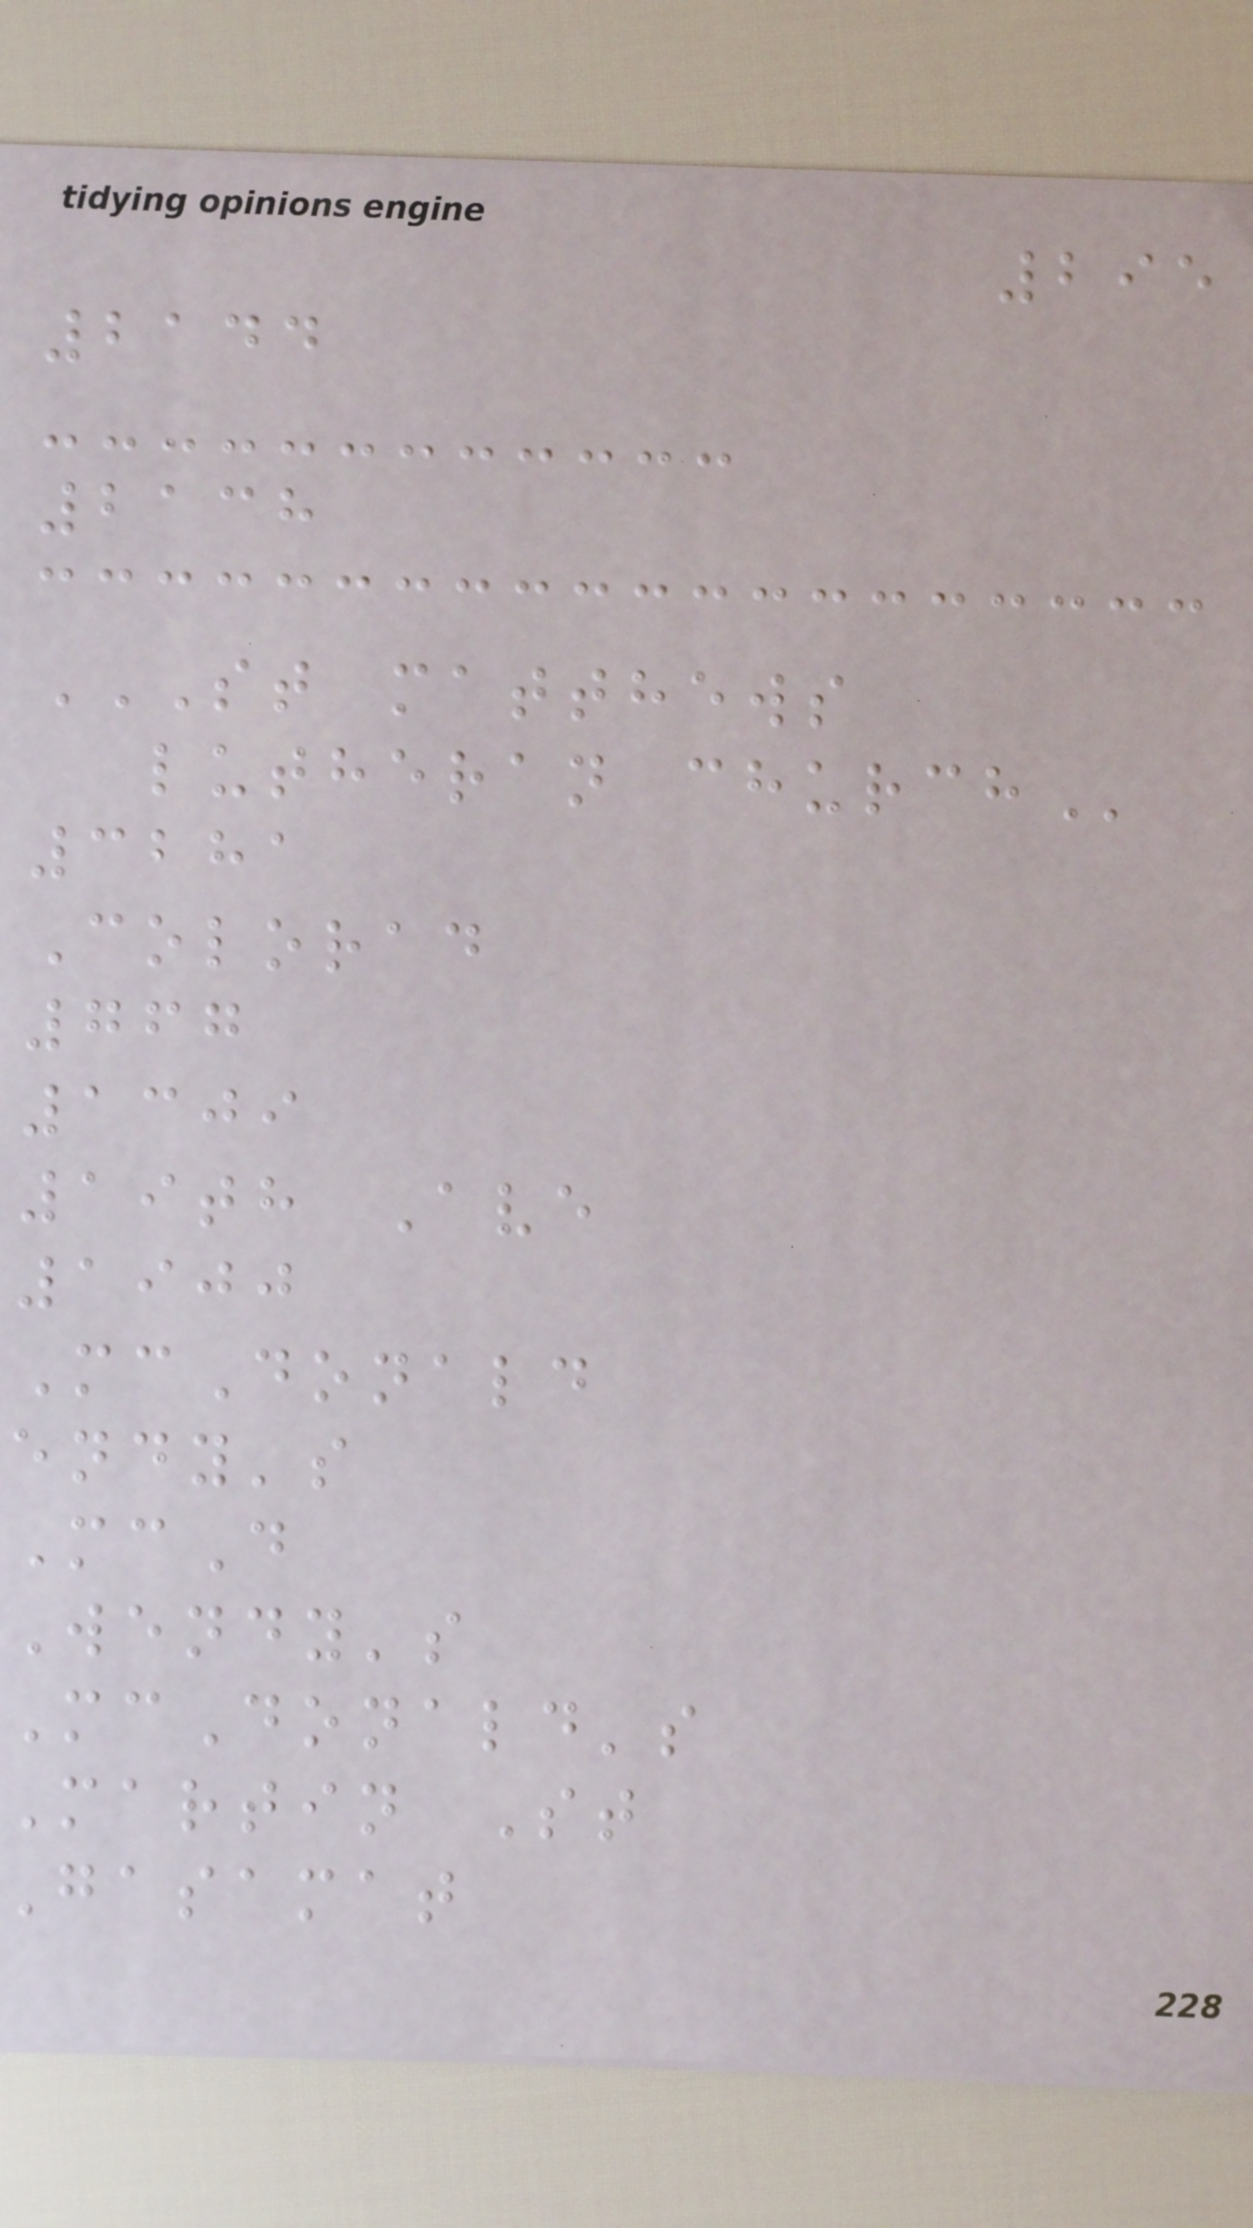295
2144
2138
ST MATTHEWS
lutheran
3281
Colorad
767
1309
19th Ave
1900
McDonald
endy's
McD
Wendy's
McDonald's
martin St
gasamat
